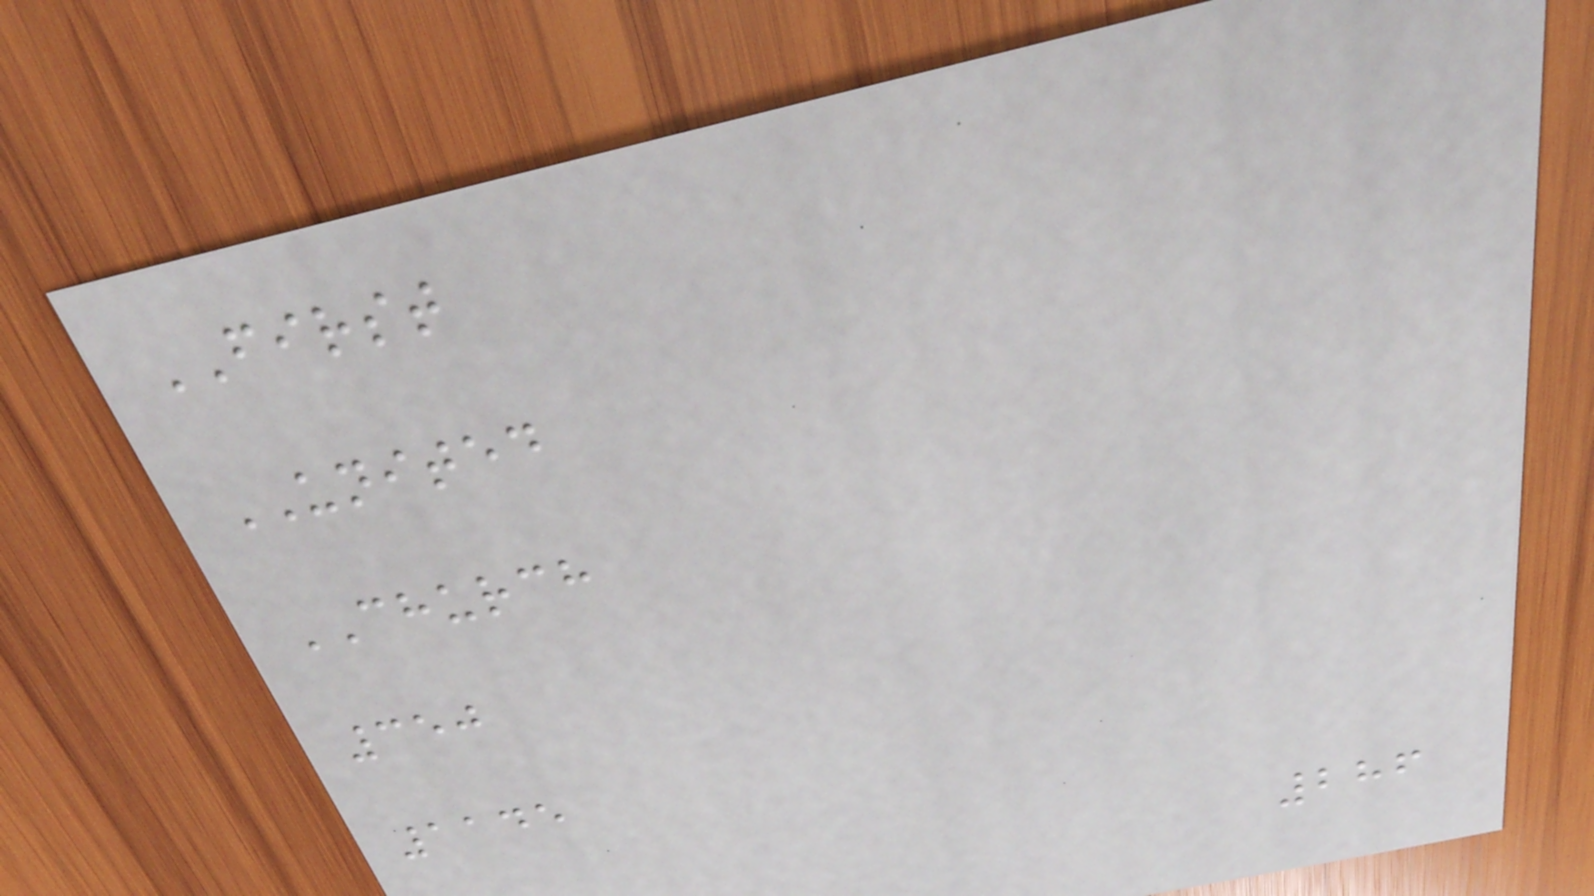FIRST
UNITED
CHURCH
350
1145
286
